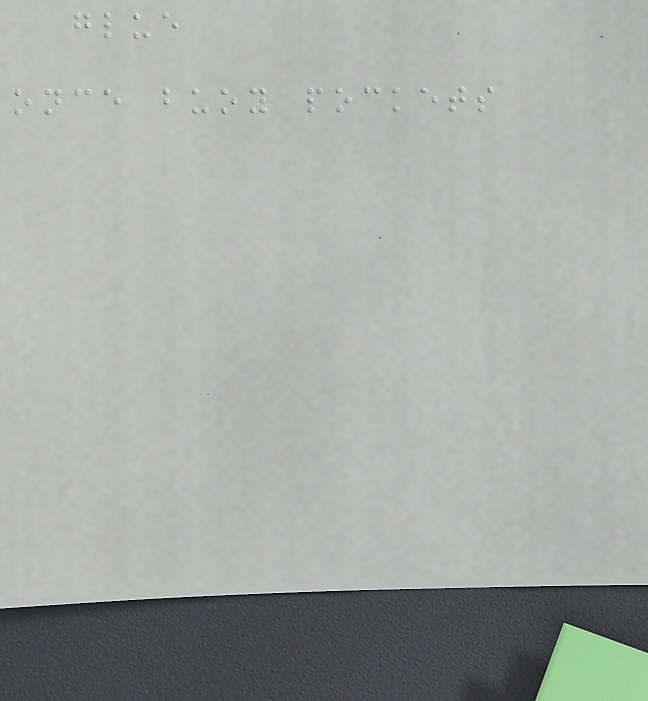glue
once buoy pockets
